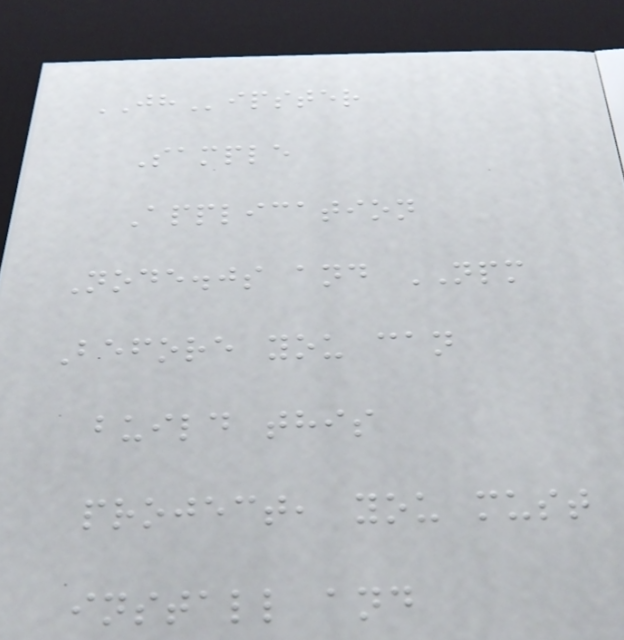JHipster
Sample
Application
Node.js and NPM
Before you can
build this
project, you must
install and
